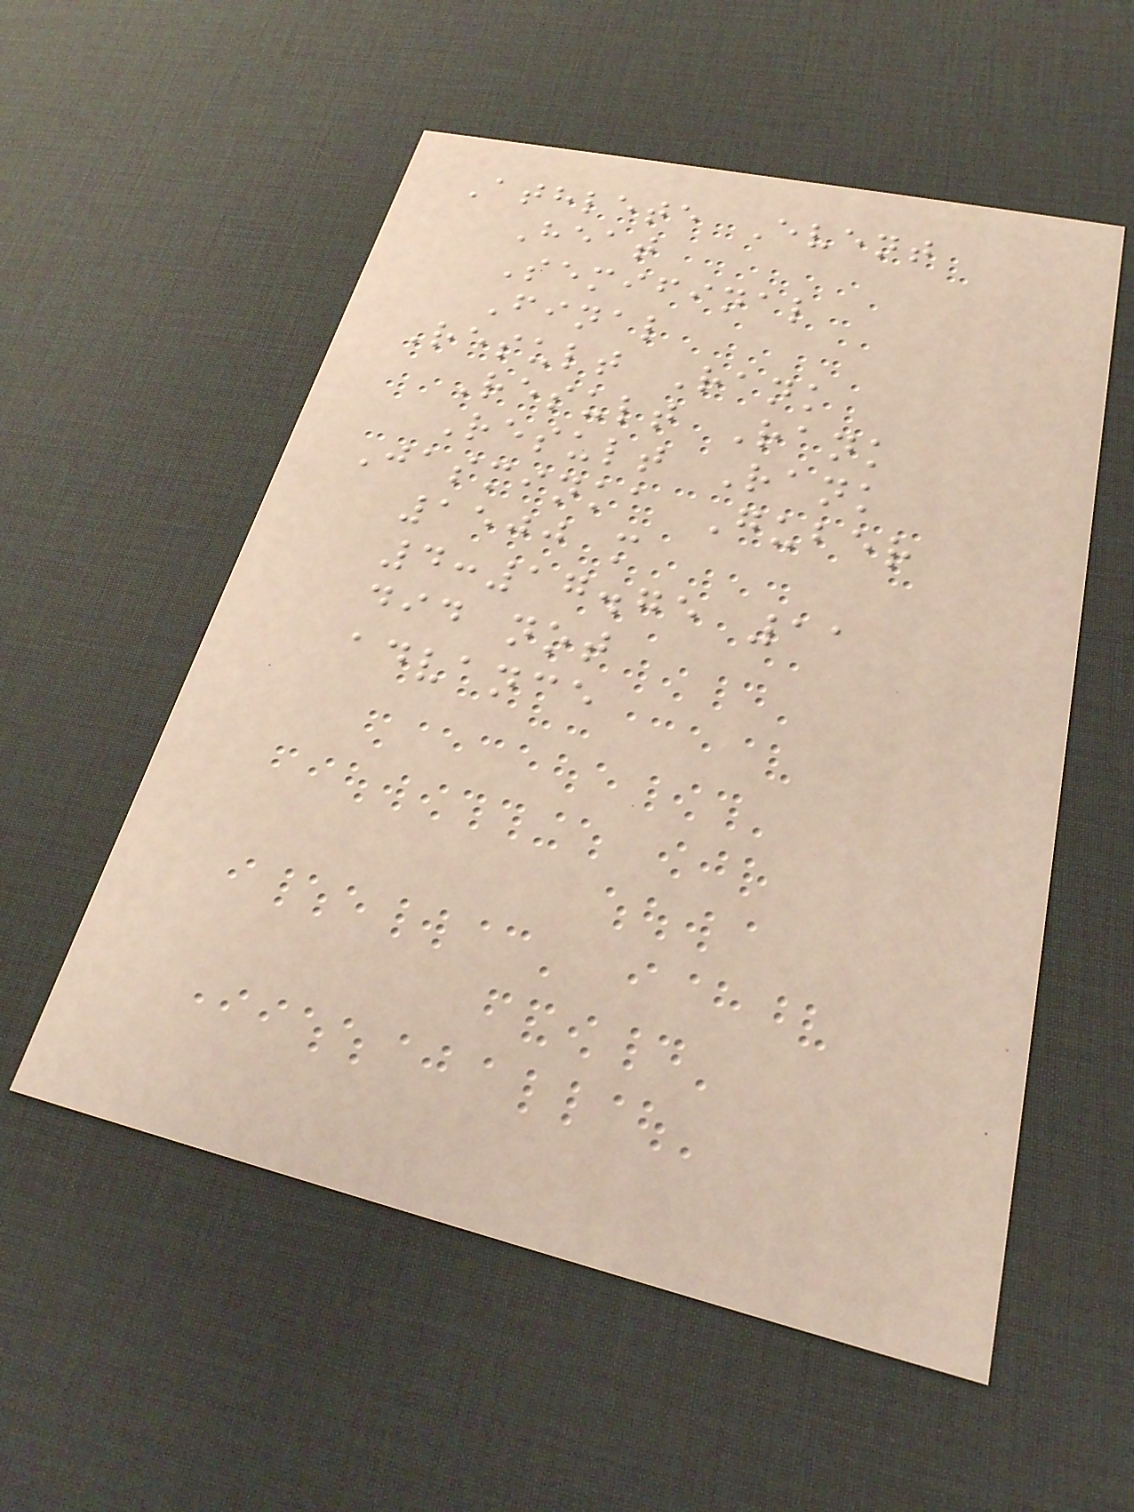Athlete Event
Heat
Semifinal
Final
Result Rank
Result Rank
Result Rank
Jasminka Guber
1500 m
4:17.75 11
did not
advance
